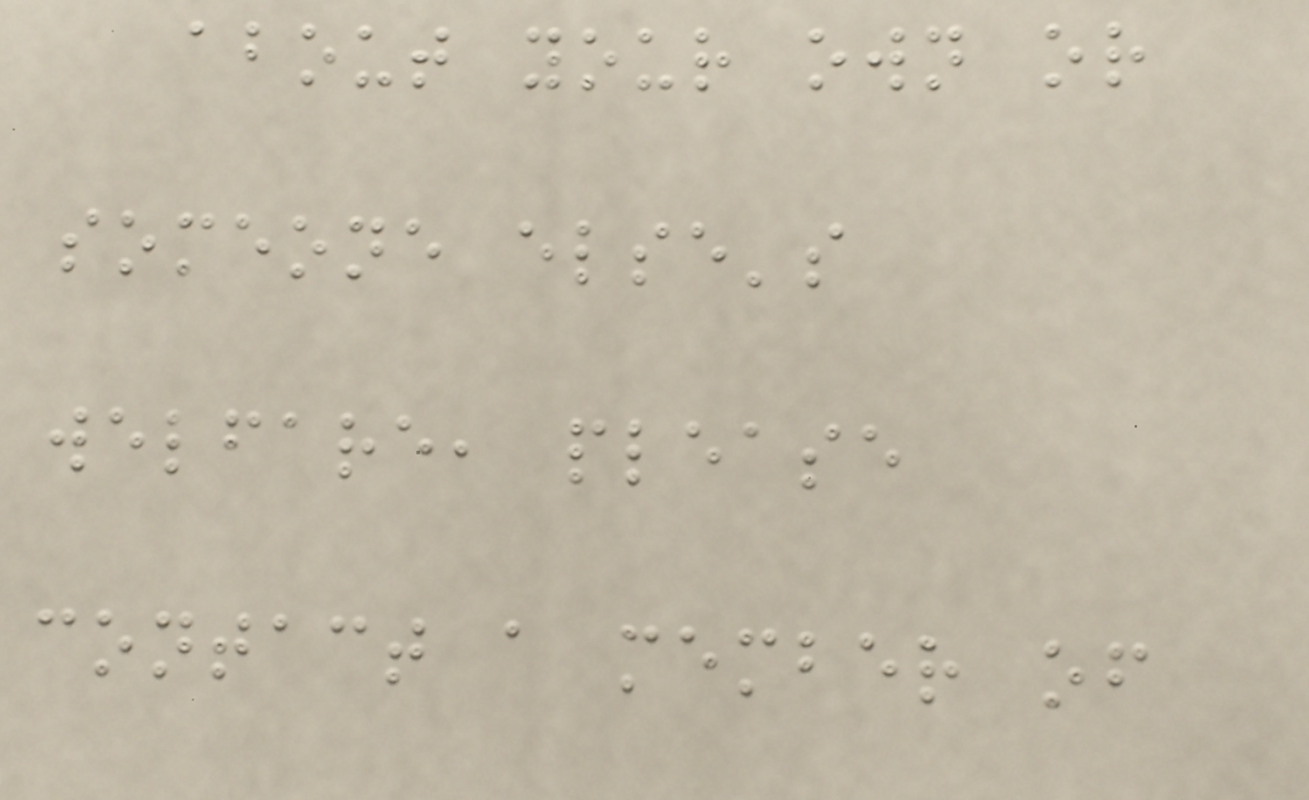about your own or
someone else's
welfare, please
contact a member of
